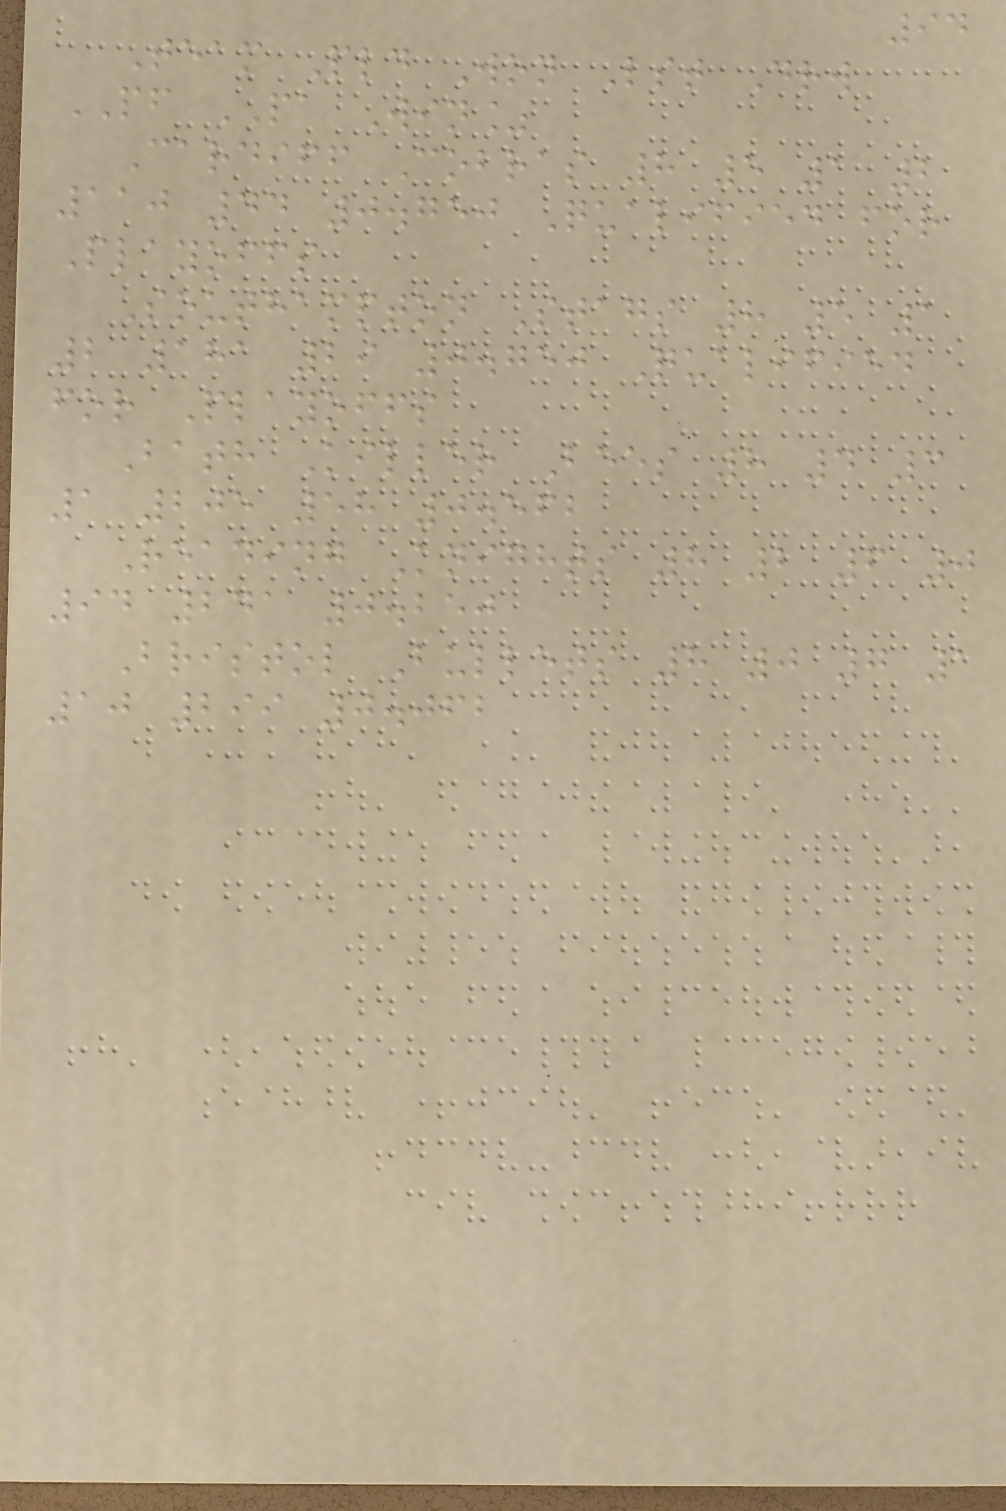94
Team Pld Won Lst Drw
PF PA Win%
Cardiff Cobras 8 5 1 2
110 44 0.750 Qualified for
Playoffs
Southampton Stags 8 5 1
2 181 29 0.750 Qualified
for Playoffs
Bath Killer Bees 8 4 3
1 205 58 0.562
Reading Knights 8 2 6 0
94 241 0.250
Bristol Bullets 8 0 7 1
10 299 0.062
